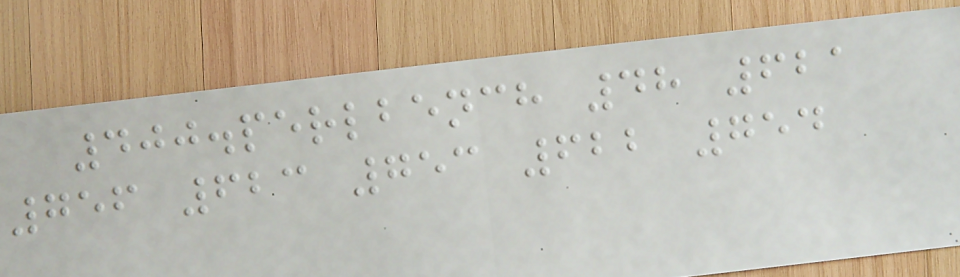400.perlbench 48 621
756 623 753 622 754
